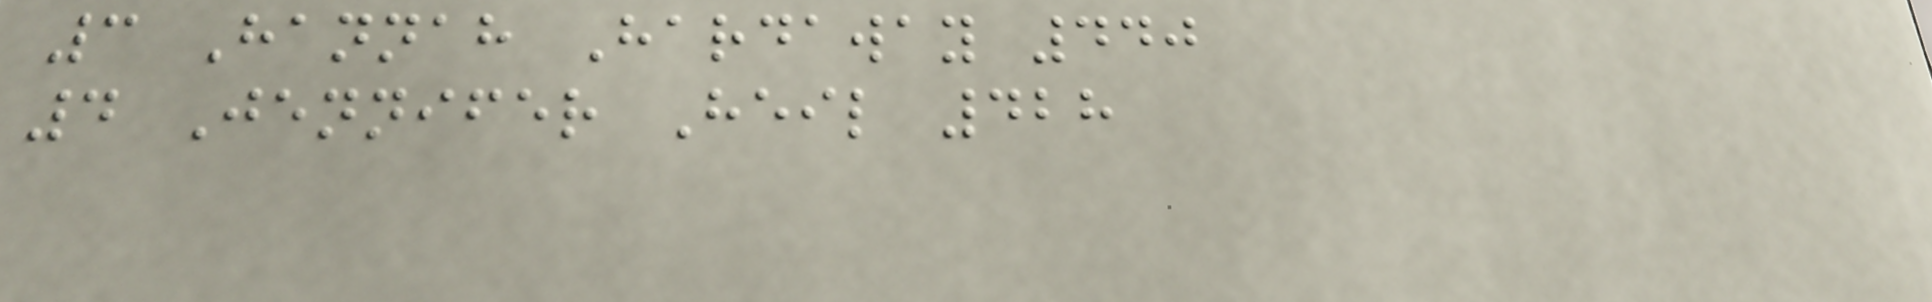3 Hannah Hardaway 440
4 Jennifer Heil 428
